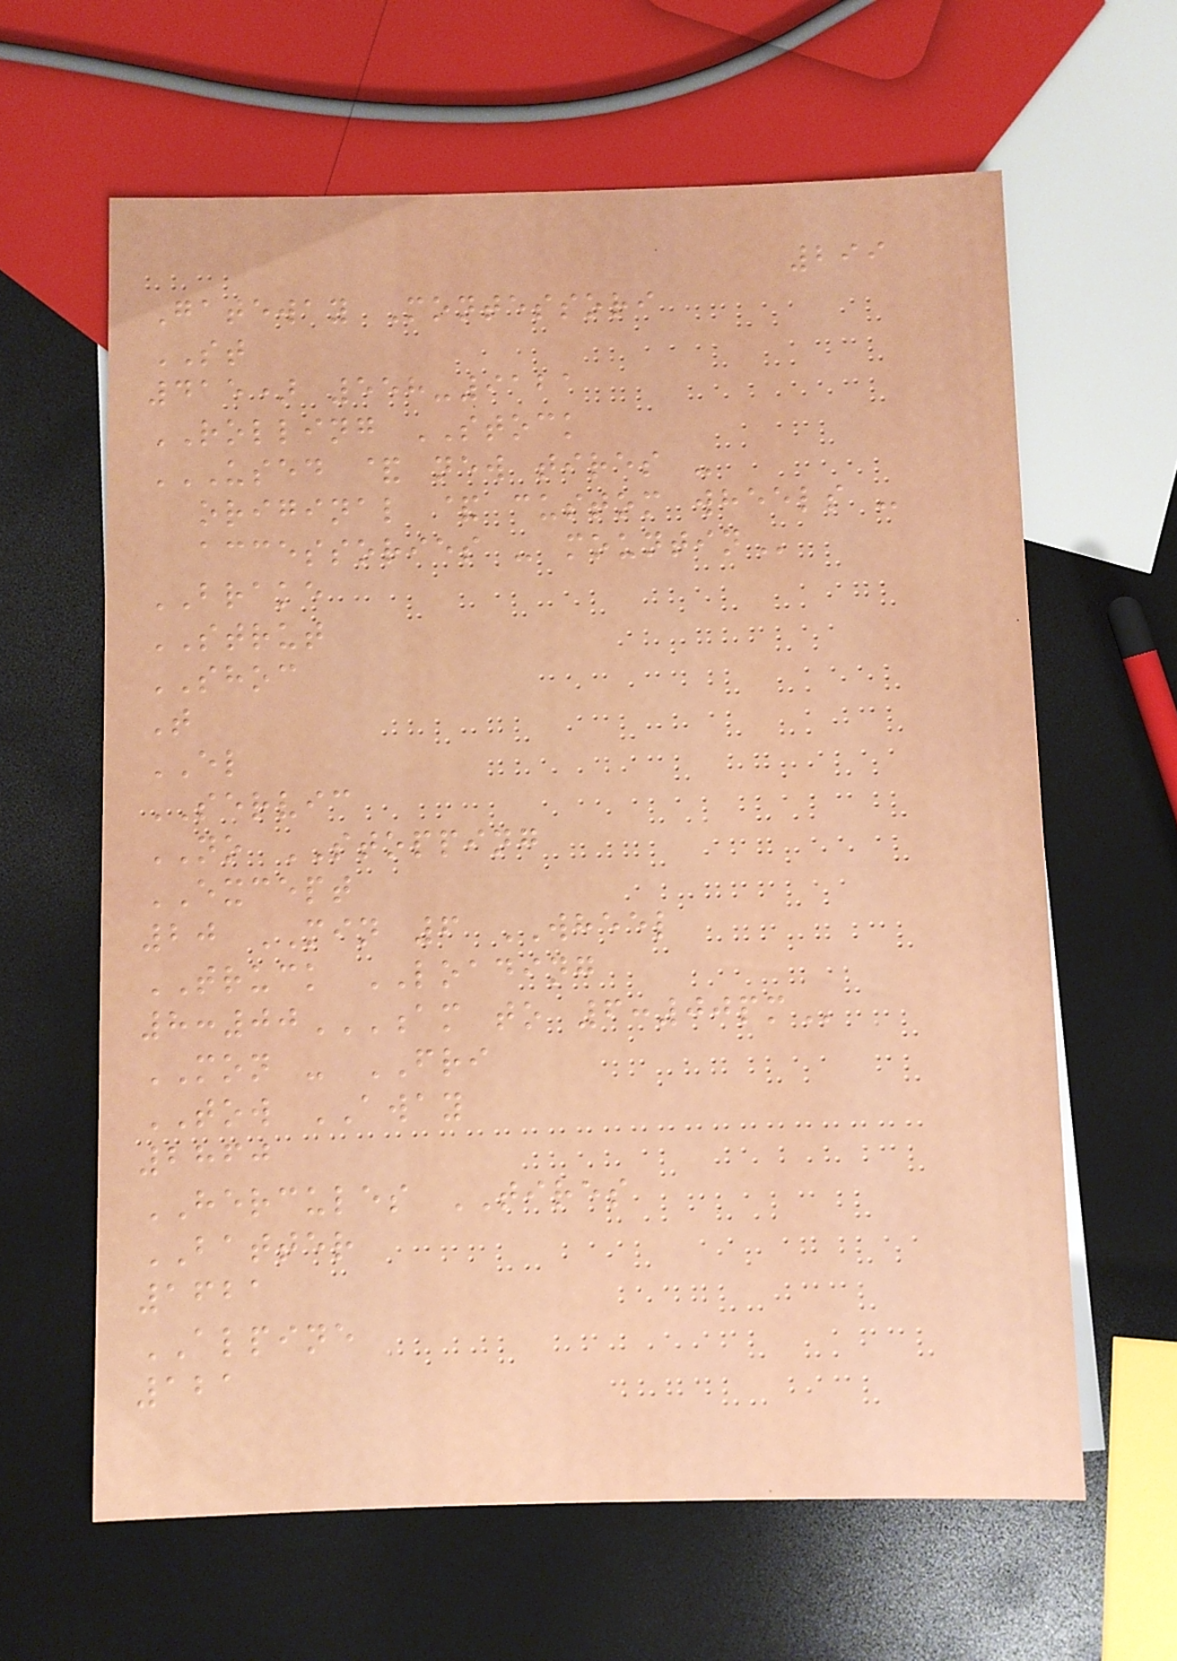299
Gateway Montessori
ST
415) 558-9121
ROLLING STOCK
USED & NEW TIRES -
ORIGINAL & CUSTOM WHEELS -
ACCESSORIES - MOUNTIN
BRAKE
STRUT
SHOC
T
EL
SERVIC
NO STOPPING
EXCEPT
20 MIN 6 WHEEL
TRUCK LOADING
8:00AM TO 6:00PM
MON - FRI
TOW AWAY
2860
HERCULES TIRES
BATTER
1621
ALPINE
121
